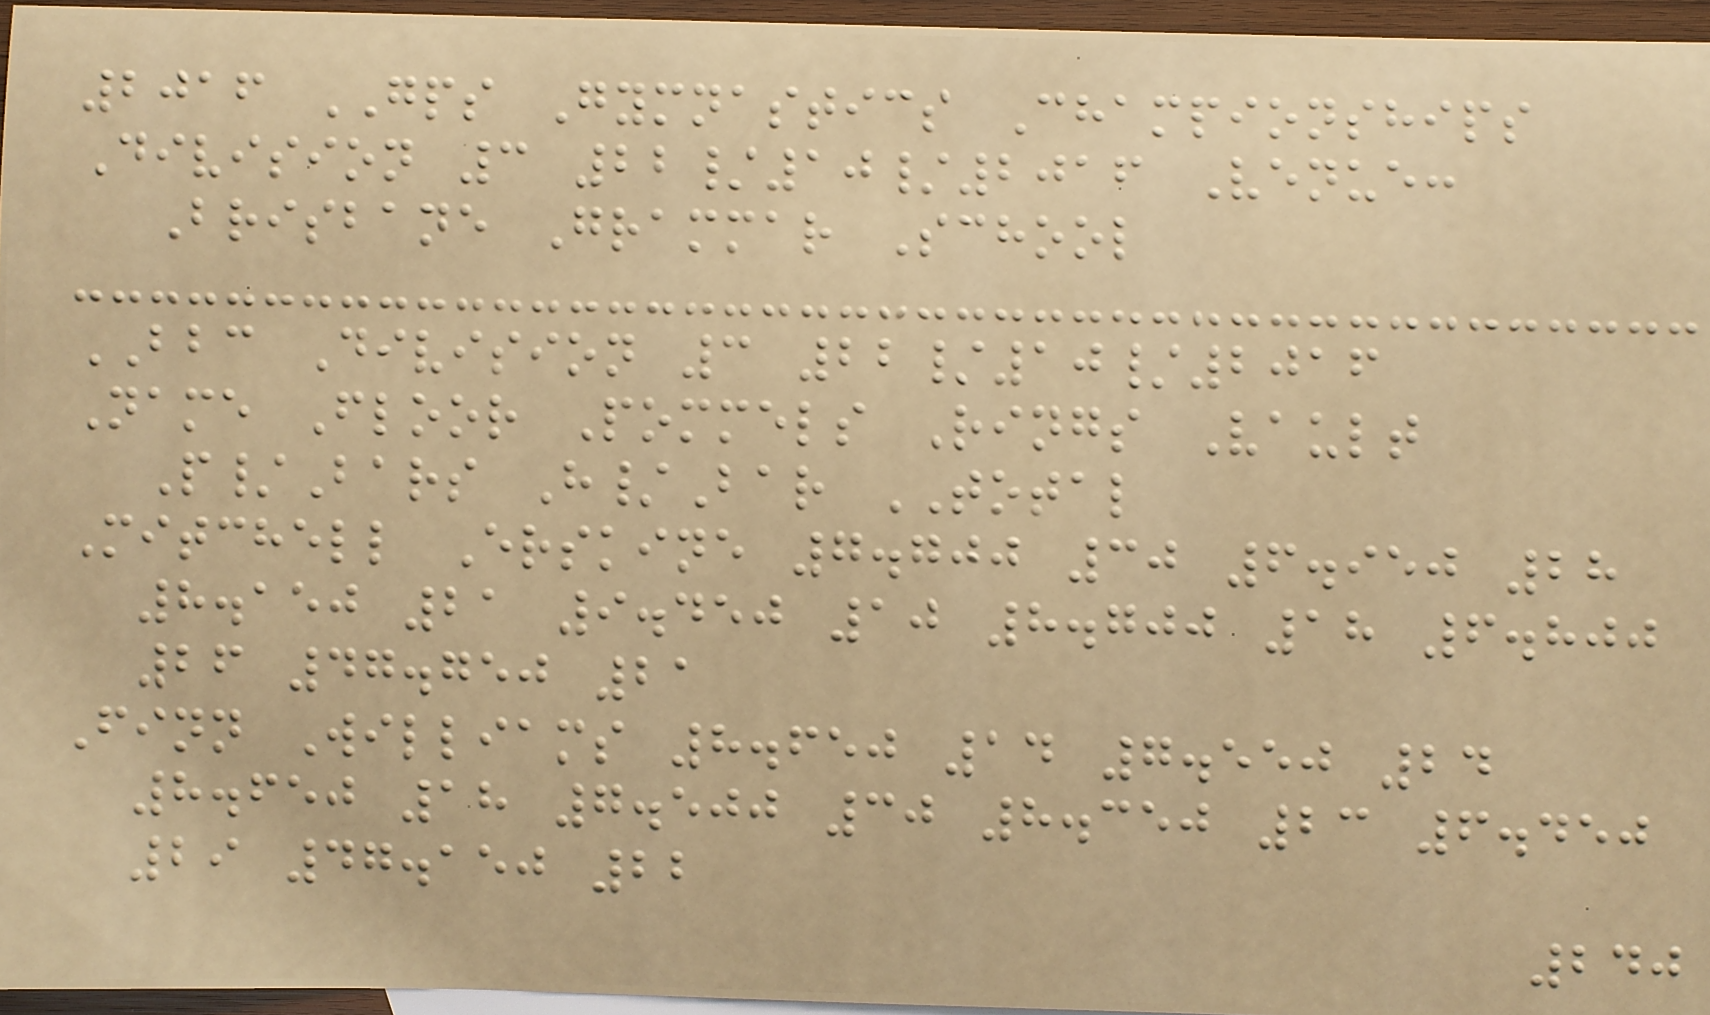2016 GPS Gymnastics Championships
Division 3 22/10/2016 Venue:
Brisbane Grammar School
BBC Division 3 22/10/2016
Name Floor Pommels Rings Vault
P/Bars H/Bar TOTAL
Mitchell Erskine 7.700 30 6.950 28
8.150 21 9.450 10 8.700 18 6.800
26 47.750 21
Finn Williams 8.650 14 7.550 24
8.650 18 7.500 30 8.350 23 6.450
29 47.150 22
240
